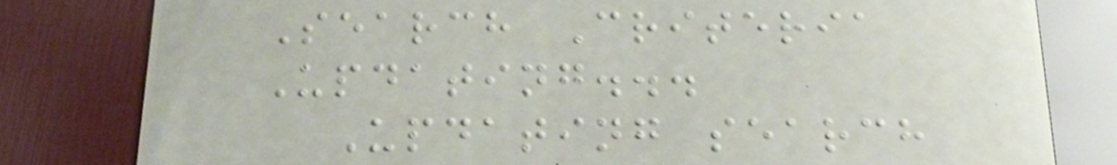Search Criteria
Updating...
Updating search
